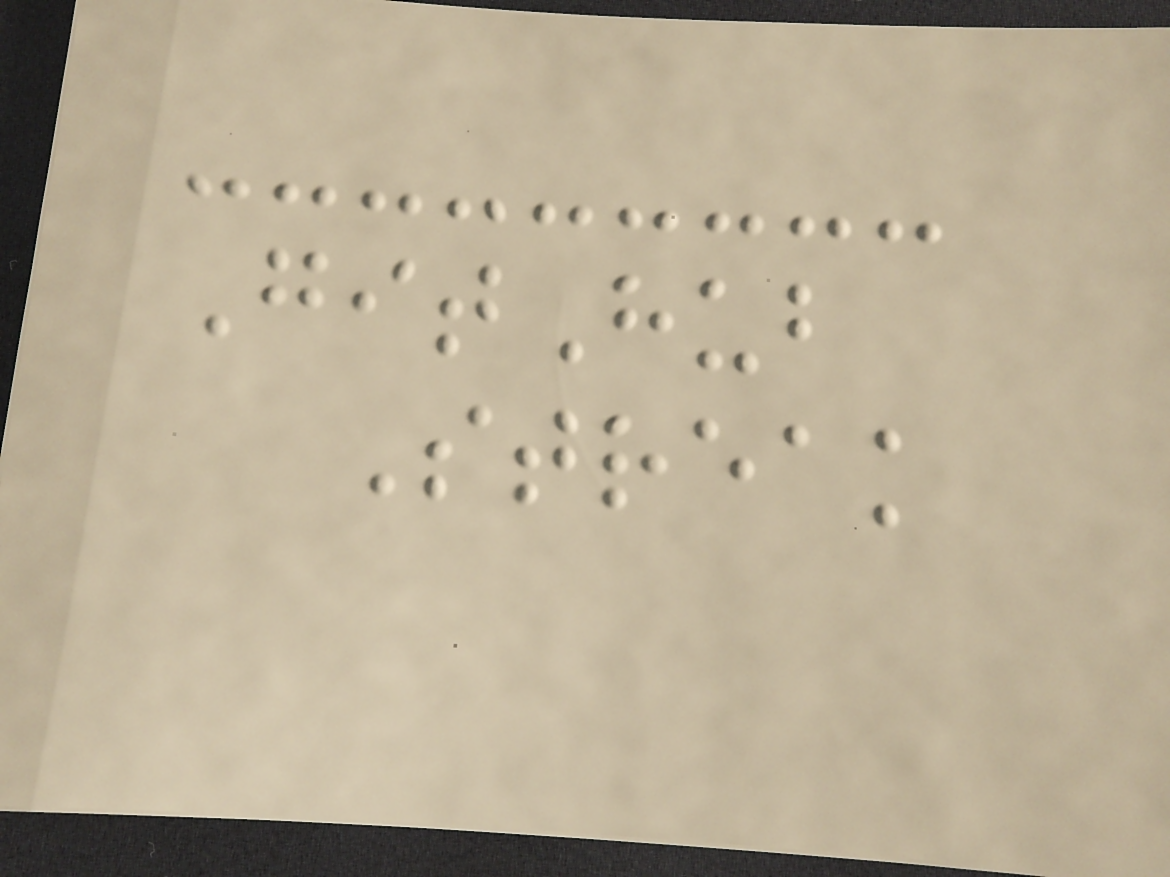GitHub
Streak
